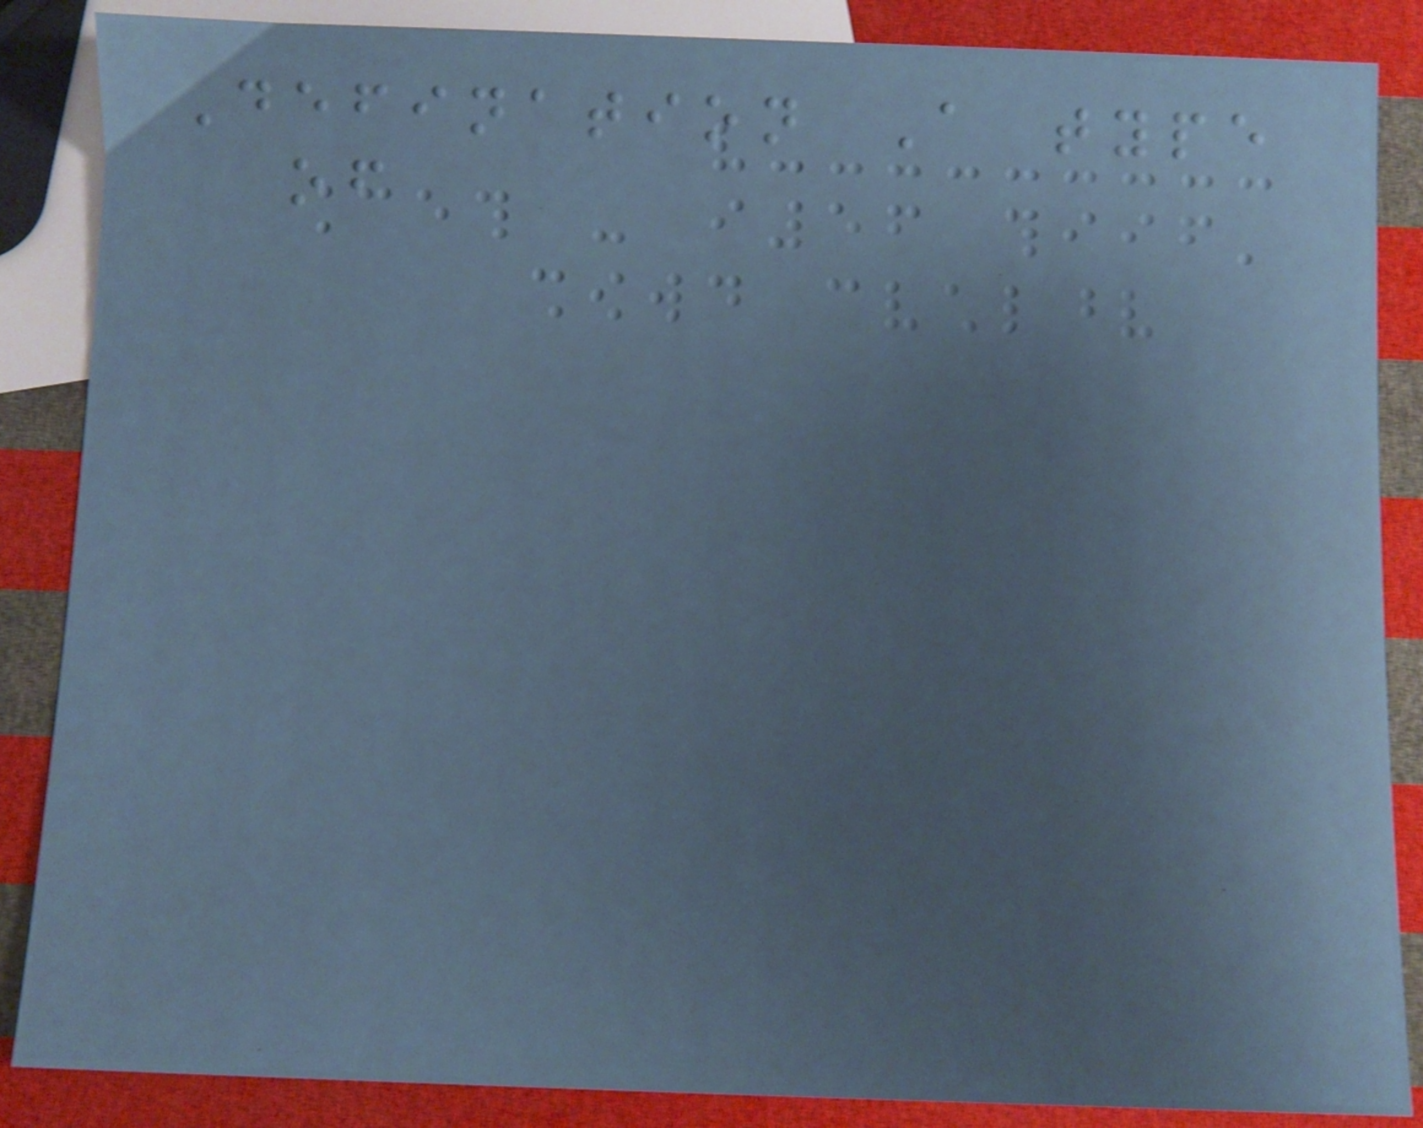Defination A type
of
